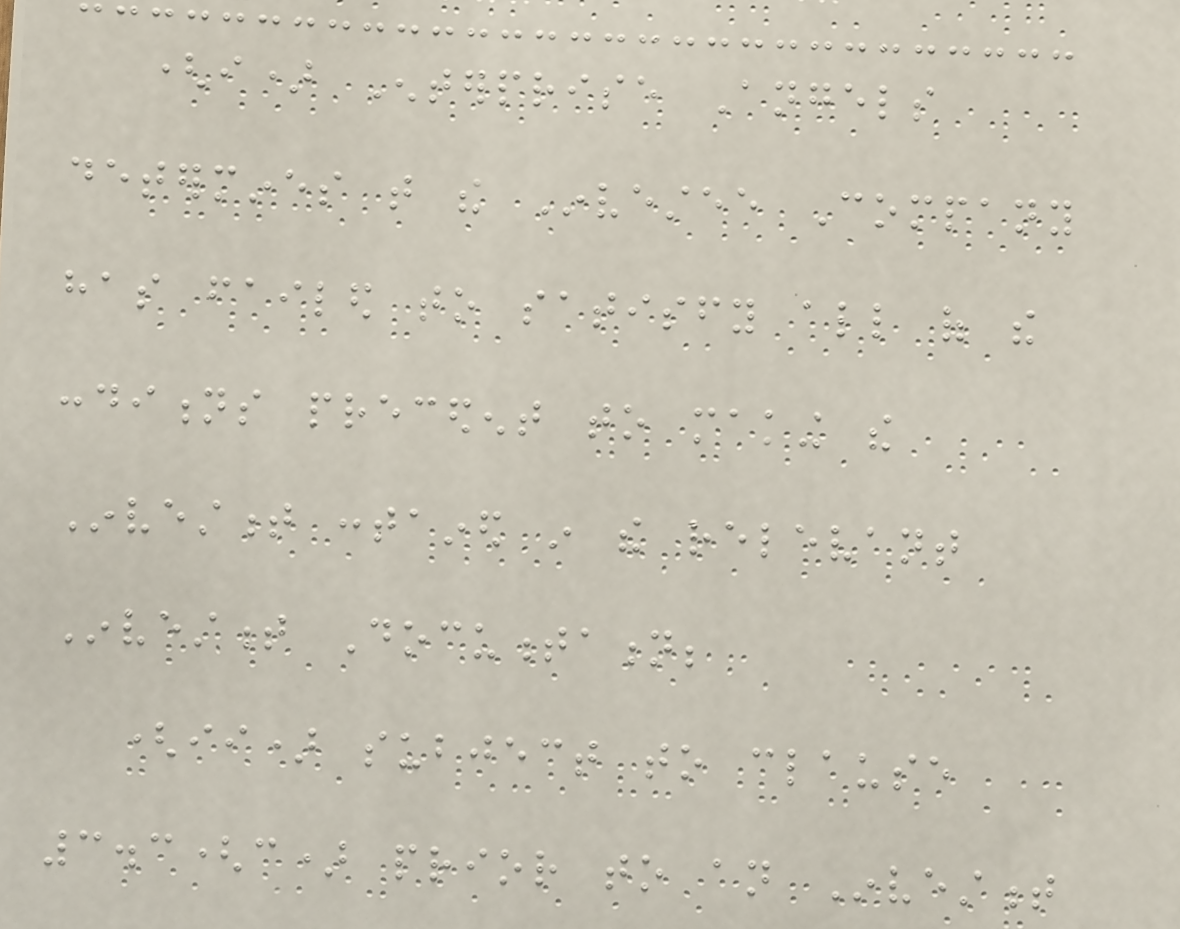(i) Enterprise Angels
determines that the Investee Company
has failed to satisfy all of the
conditions precedent to making the
Investment contained in the relevant
Investment Documentation;
(ii) subject to clause
3.3(c) prior to an Investment
